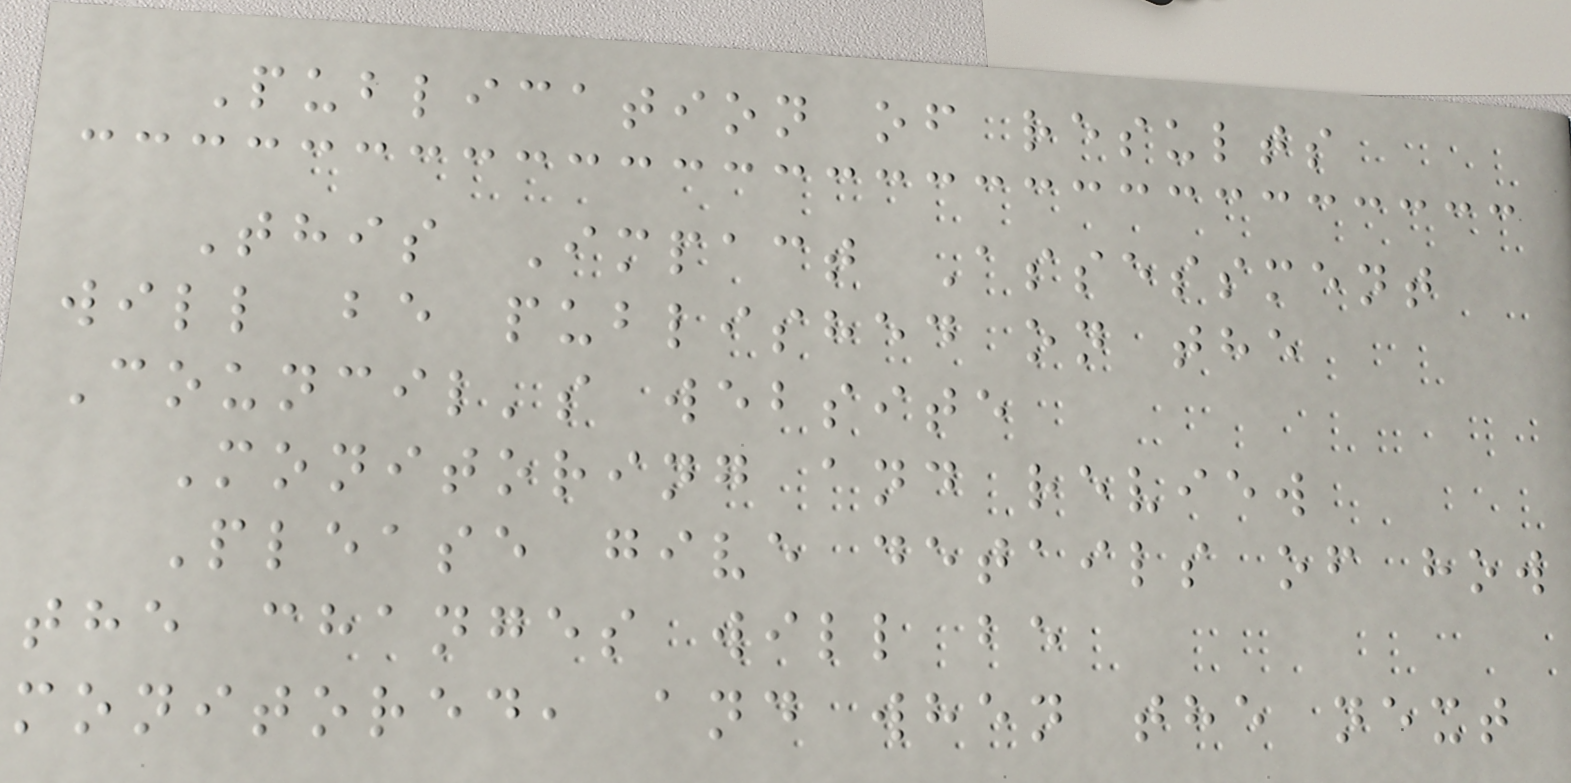Publication of results
This Impact Assessment
will be published on the
Council's website
Monitoring and review
Please give details of how
the changes will be
monitored, and when the next
